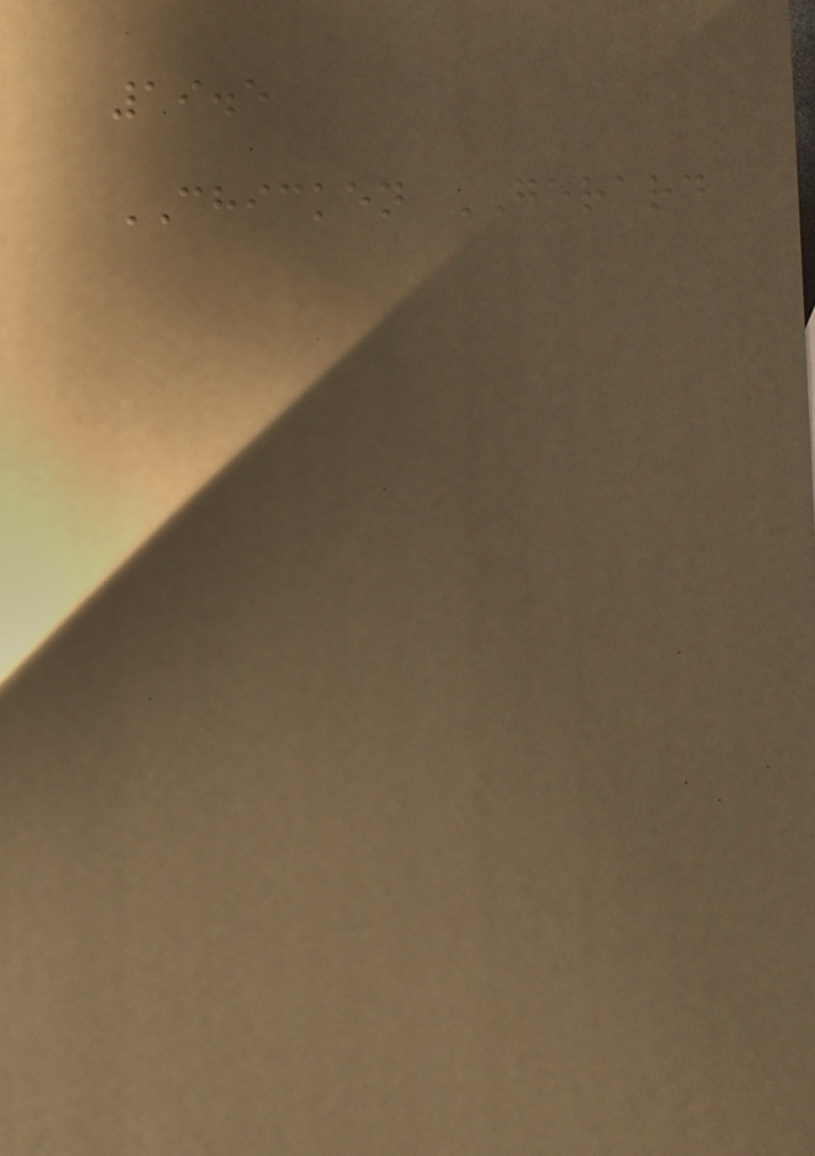19.5
CHICKEN GERARD
